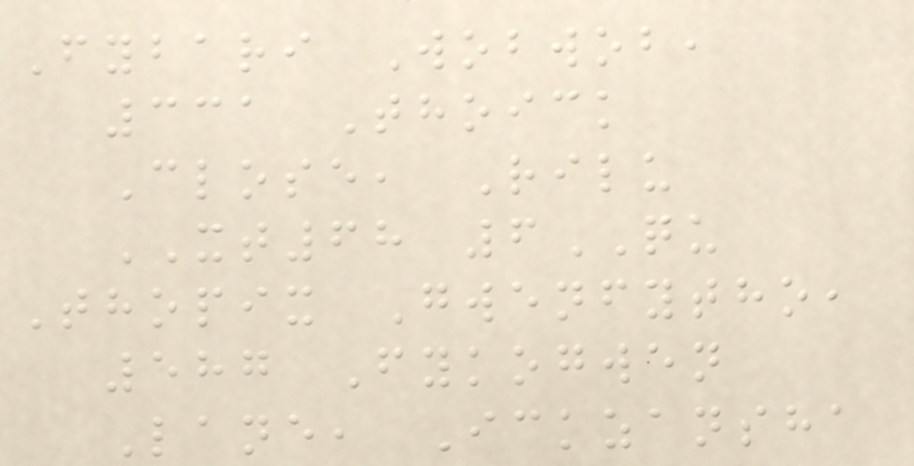Fybari Wobwob,
331 Thoick
Close, Rilu
XT68 6QU
Thopix Gwenfytho,
587 Fykogwen
Lane, Ickzansha
